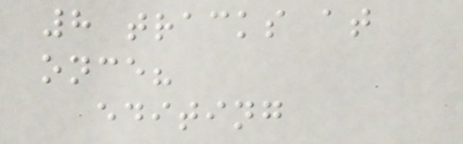8 tracks at
once?
editing
